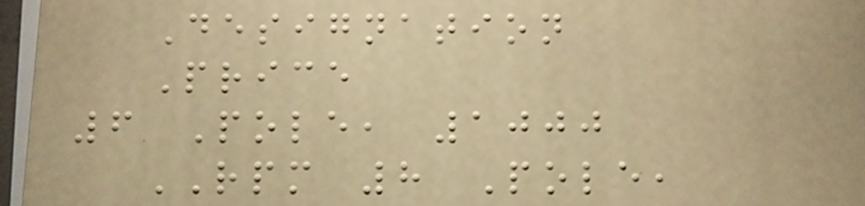Designation
Price
6 Pole, 1000
RPM 8 Pole,
